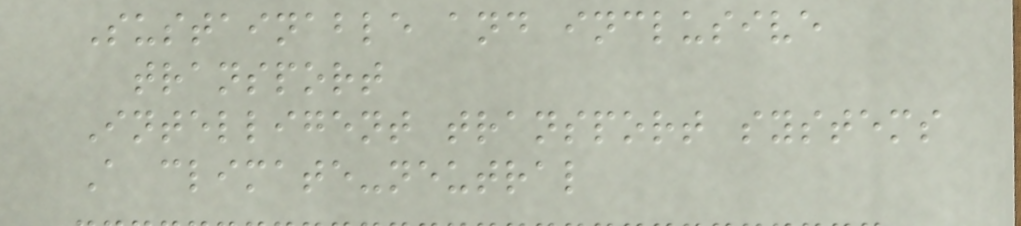Sustainable and inclusive
transport
Intelligent transport systems
A climate-neutral
